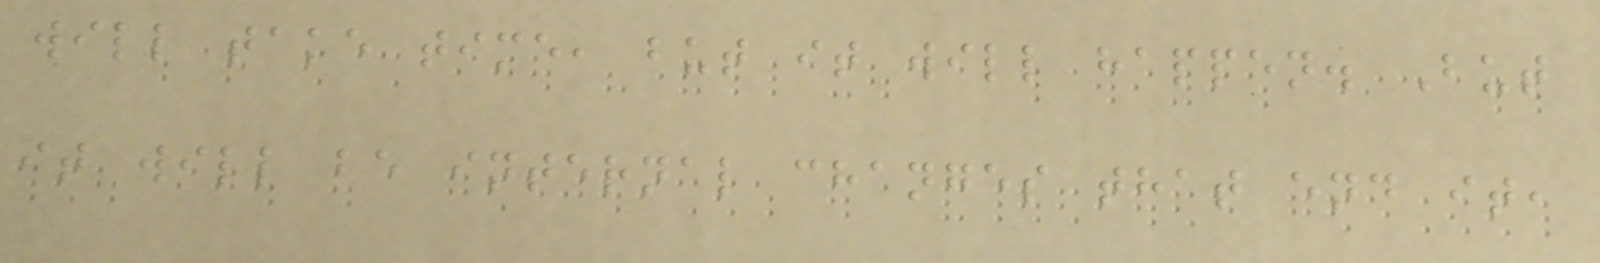will take time, but it will happen. But
it will be internal changes that end it,
